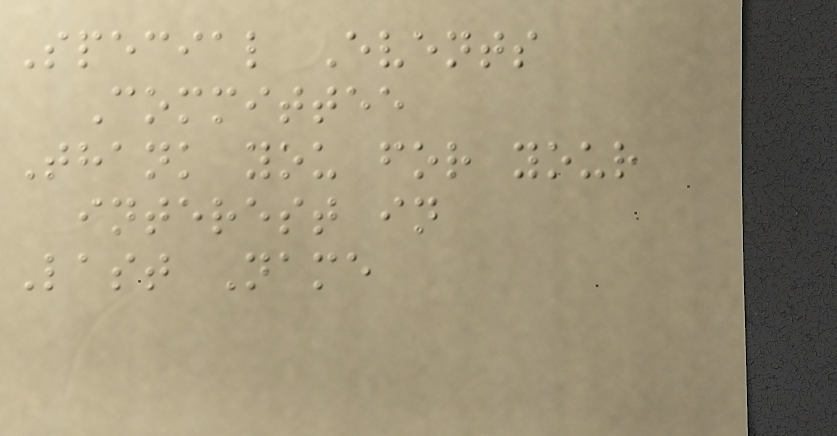Special Events
Committee
Thank you for your
interest in
Last Name
